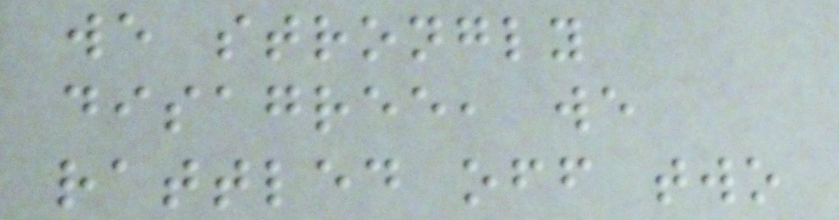we strongly
disagree, we
rattled off two
